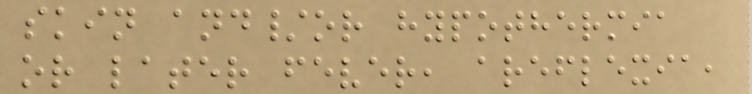skin and/or hypothermia
or later fever, areflexia,
